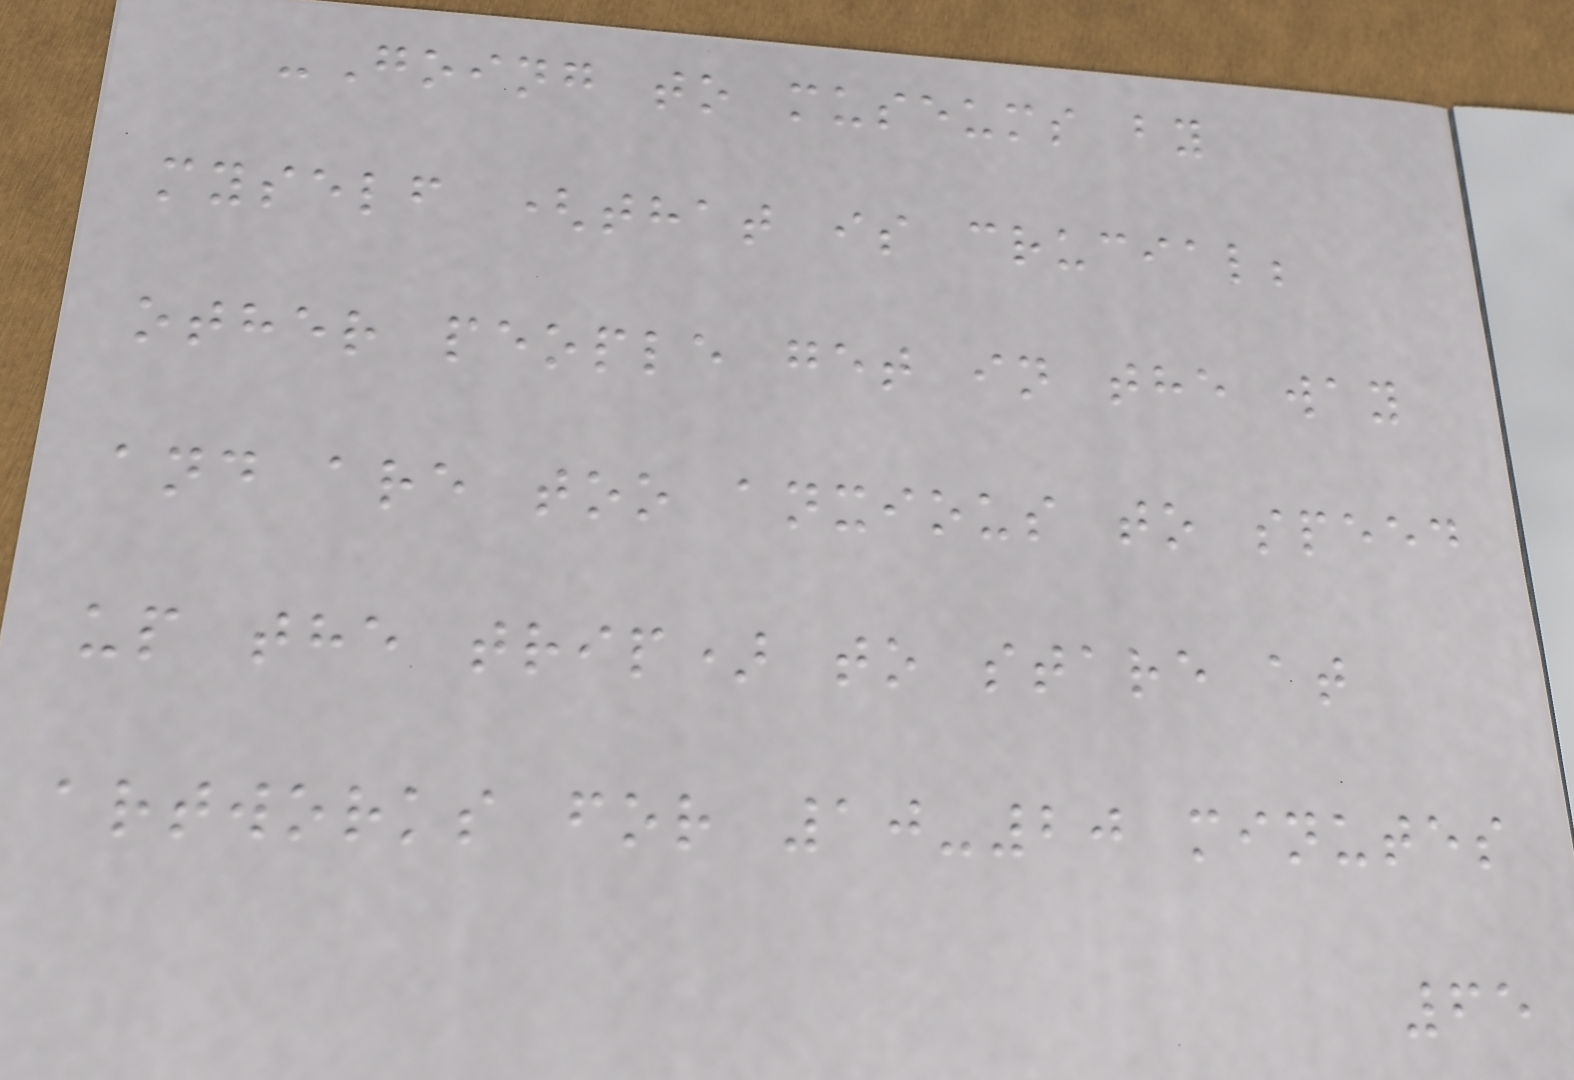-Going to museums by
myself (that is crucial;
other people get in the way
and are too anxious to speed
up the trip) to stare at
artworks for 10-20 minutes
65
